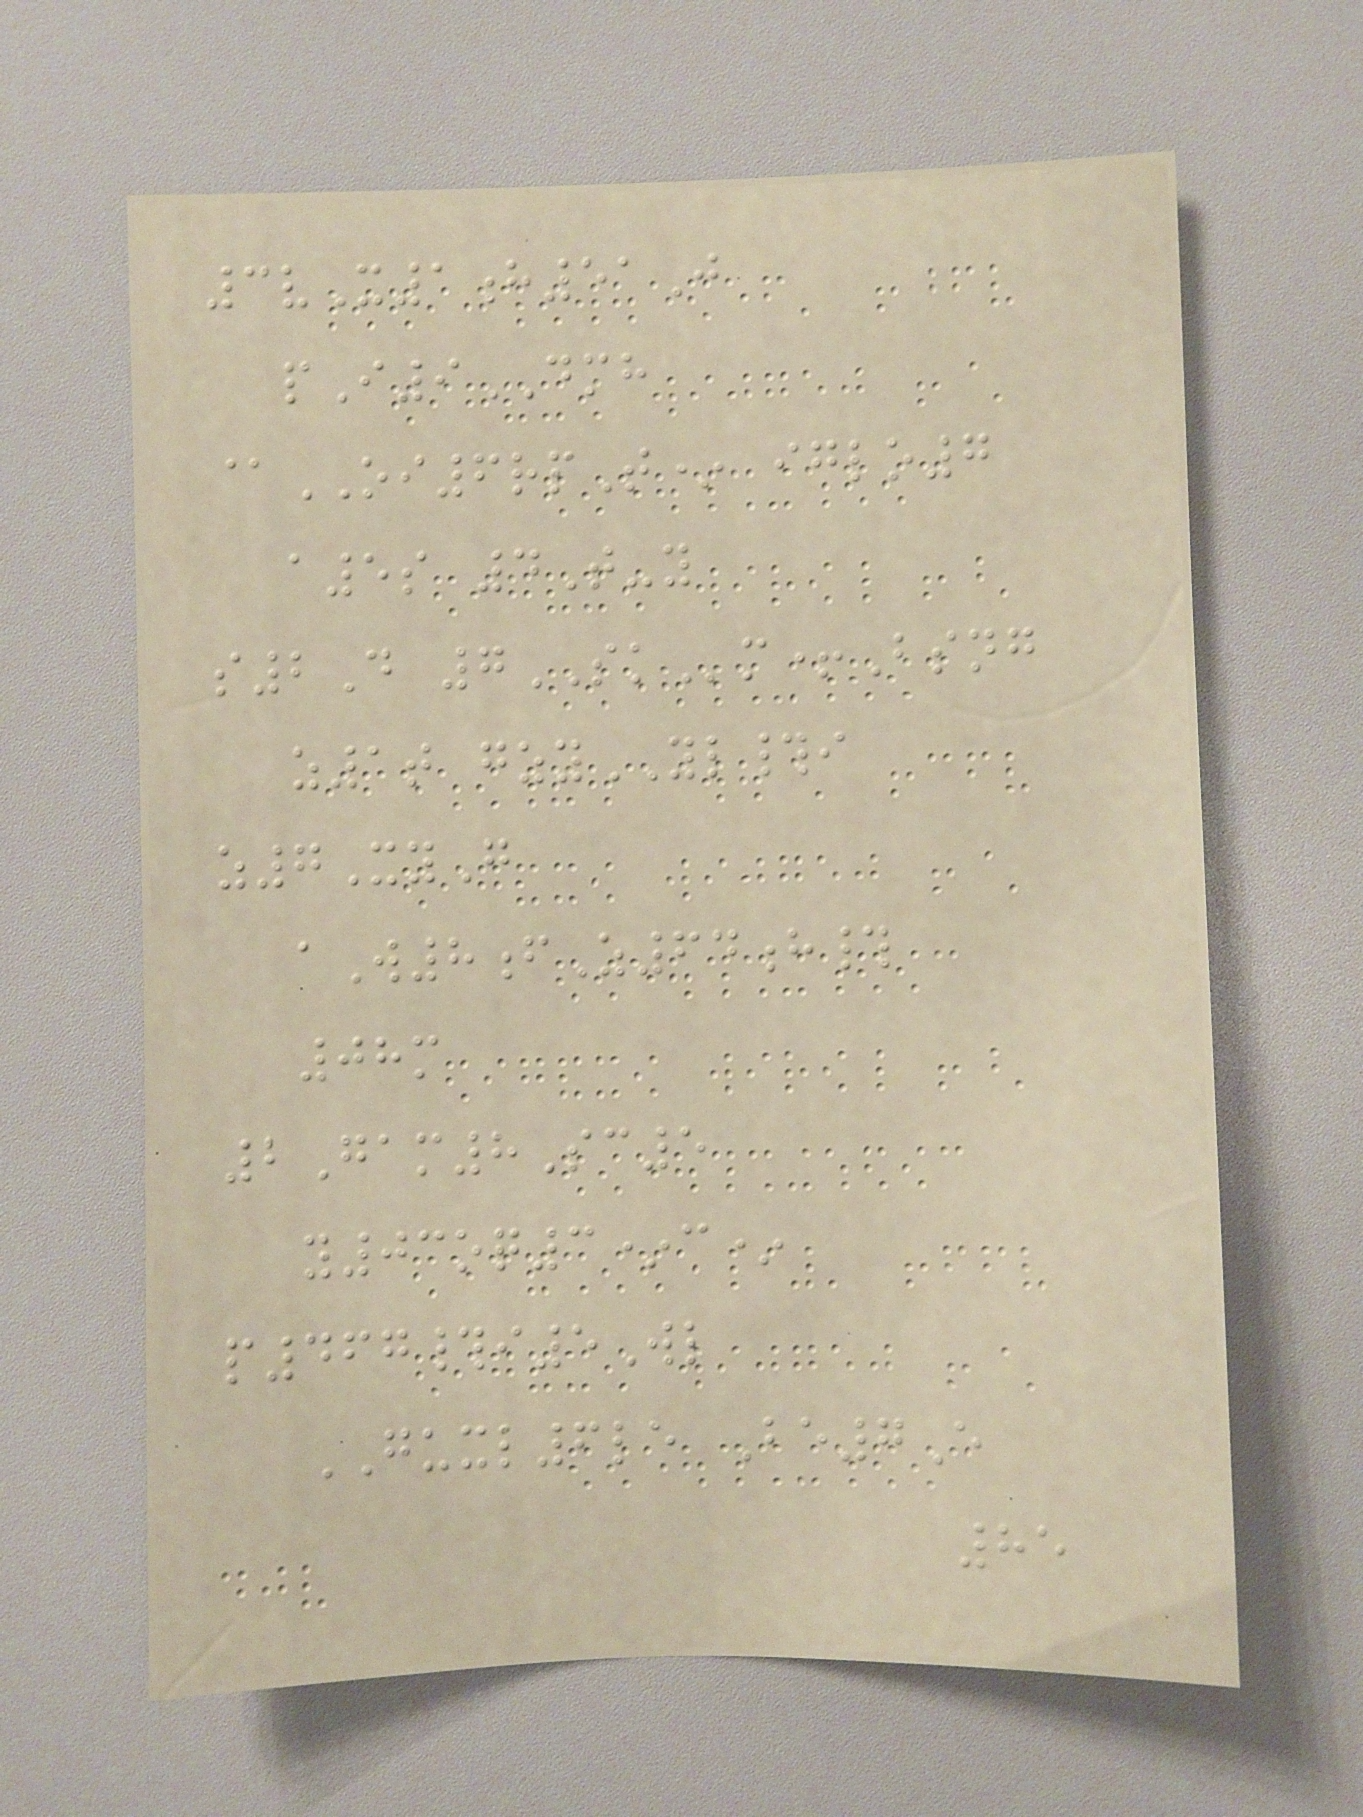3vX1h51J
pI9DMH
@OI6rpT* iglo7
a5s 4T-y
s2D 7SKm+Bsng
z1t gzyYL#i
z7XyG
aW8fZ64h#
08m
2Gam8Sc5
y03oq3*c*
p467#i5Wl
GUXL6le Be7E
85
